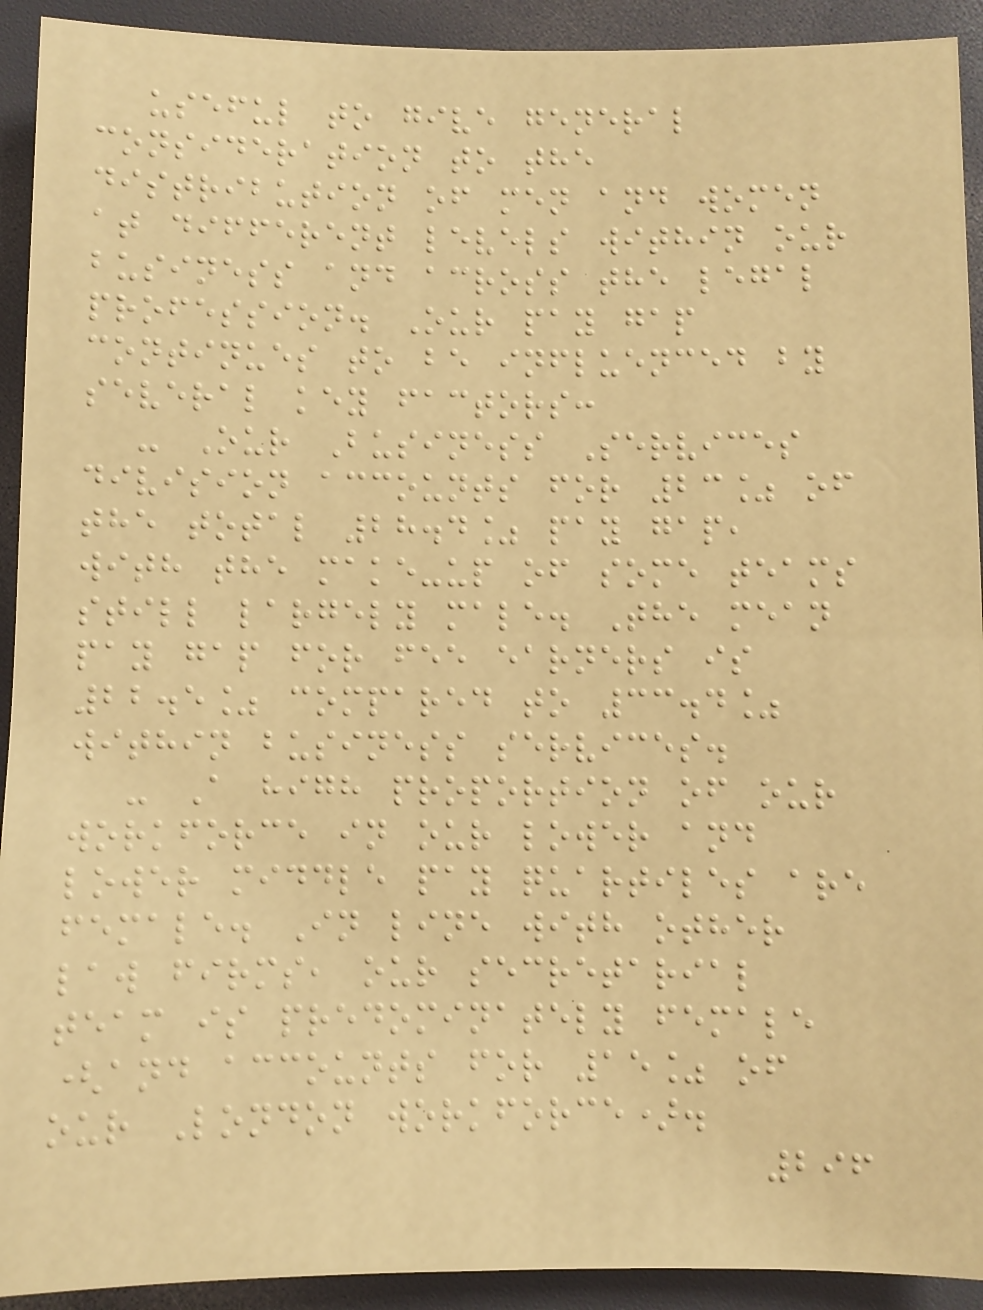useful to give general
consideration to the
distribution of men and women
at different levels within our
business and across the legal
profession. Our pay gap
continues to be influenced by
several key factors:
- Our Business Services
division accounts for 23% of
the total 28.4% pay gap,
with the make-up of some teams
still largely male. The mean
pay gap for fee earners is
22.5% compared to 33.4%
within business services.
- A high proportion of our
workforce in our lower and
lower middle pay quartiles are
female. In line with other
law firms, our secretarial
team is predominately female
(and accounts for 15% of
our London workforce).
296
